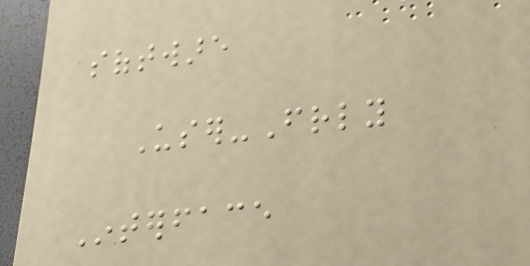software
User-Friendly
Interface
